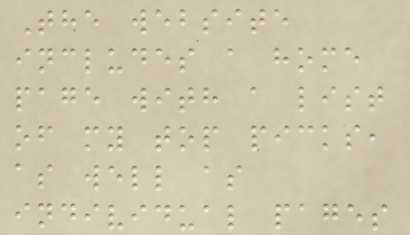The website
includes a home
page with a list
of my top picks,
as well as
individual pages
